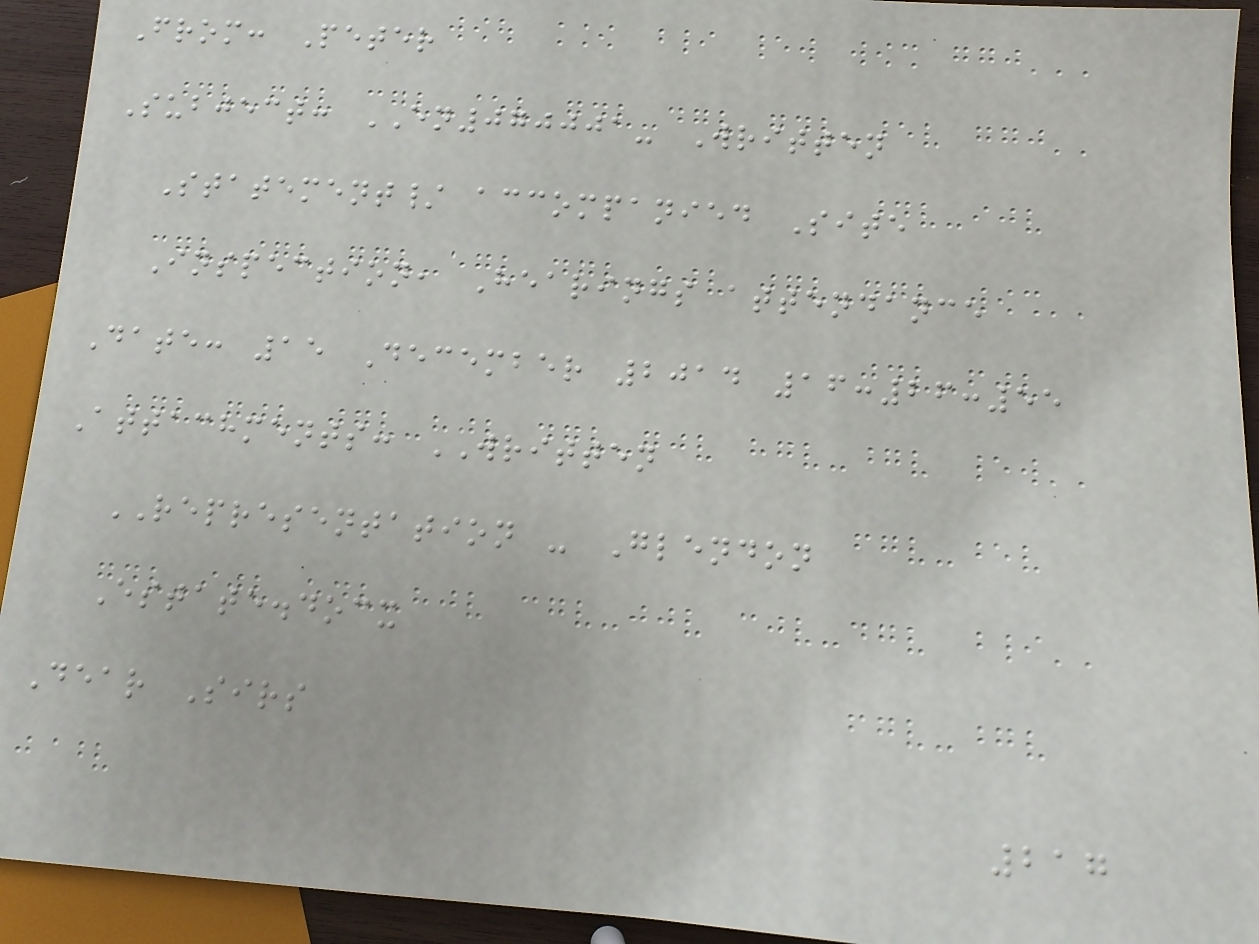From: Peter
Subject: EN070001- Written
Statement/ accompanied Site
Inspection, Hearings attendance
Date: 15 December 2014 16:26:55
Attachments: WRITTEN
REPRESENTATION - Glendon
Estate.docx
Dear Sirs
217
